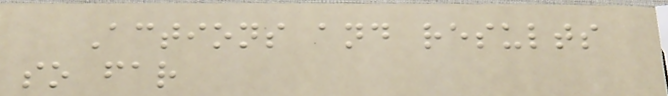Actions and results
so far
